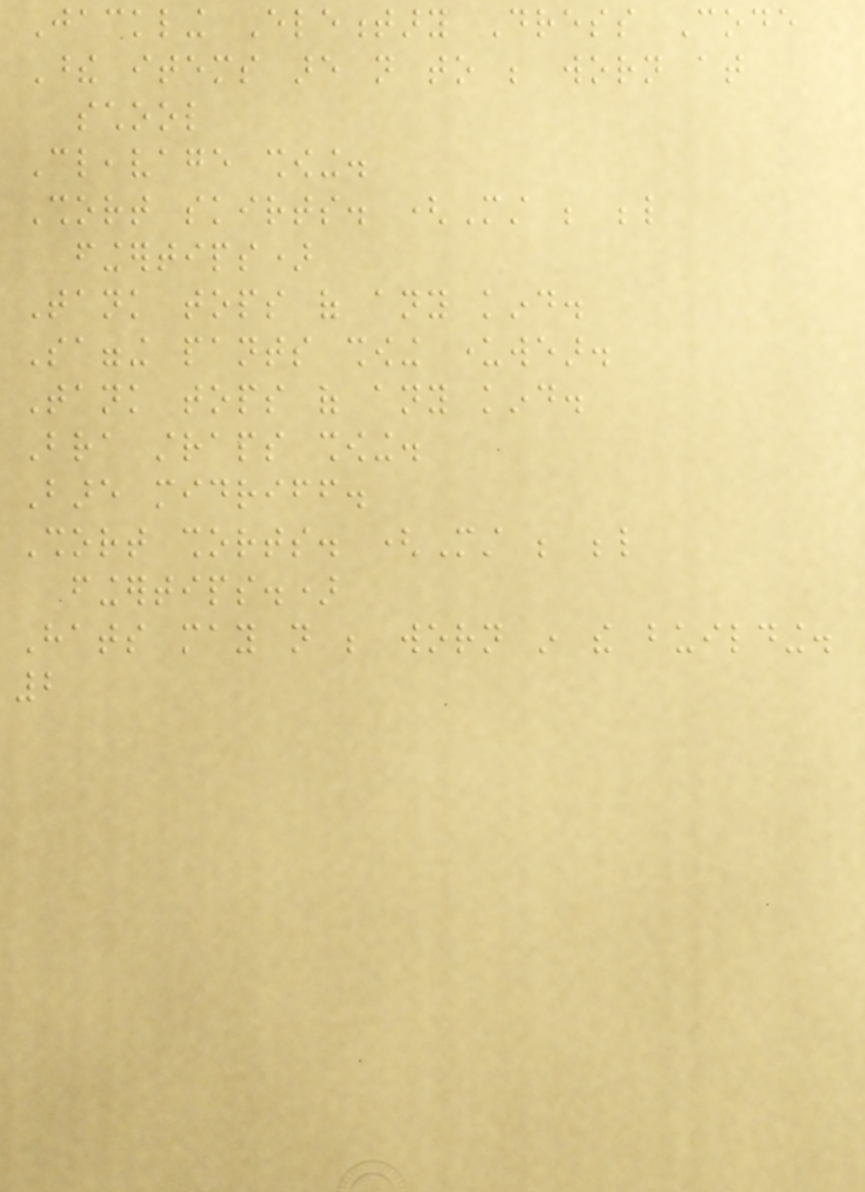Jackling Elementary Dress Code
These items are not to be worn at
school
Cleavage showing.
Short skirts. (Must be below
fingertips)
Tank tops of any kind.
Sagging pants showing underwear.
Tank tops of any kind.
Bra straps showing.
Bare midriff.
Short shorts. (Must be below
fingertips.)
Hats may not be worn in the building.
2
